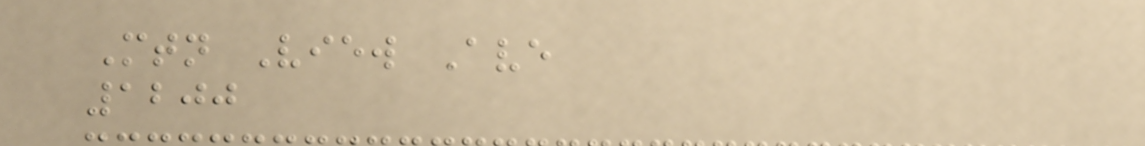Mtn View Ave
1200
